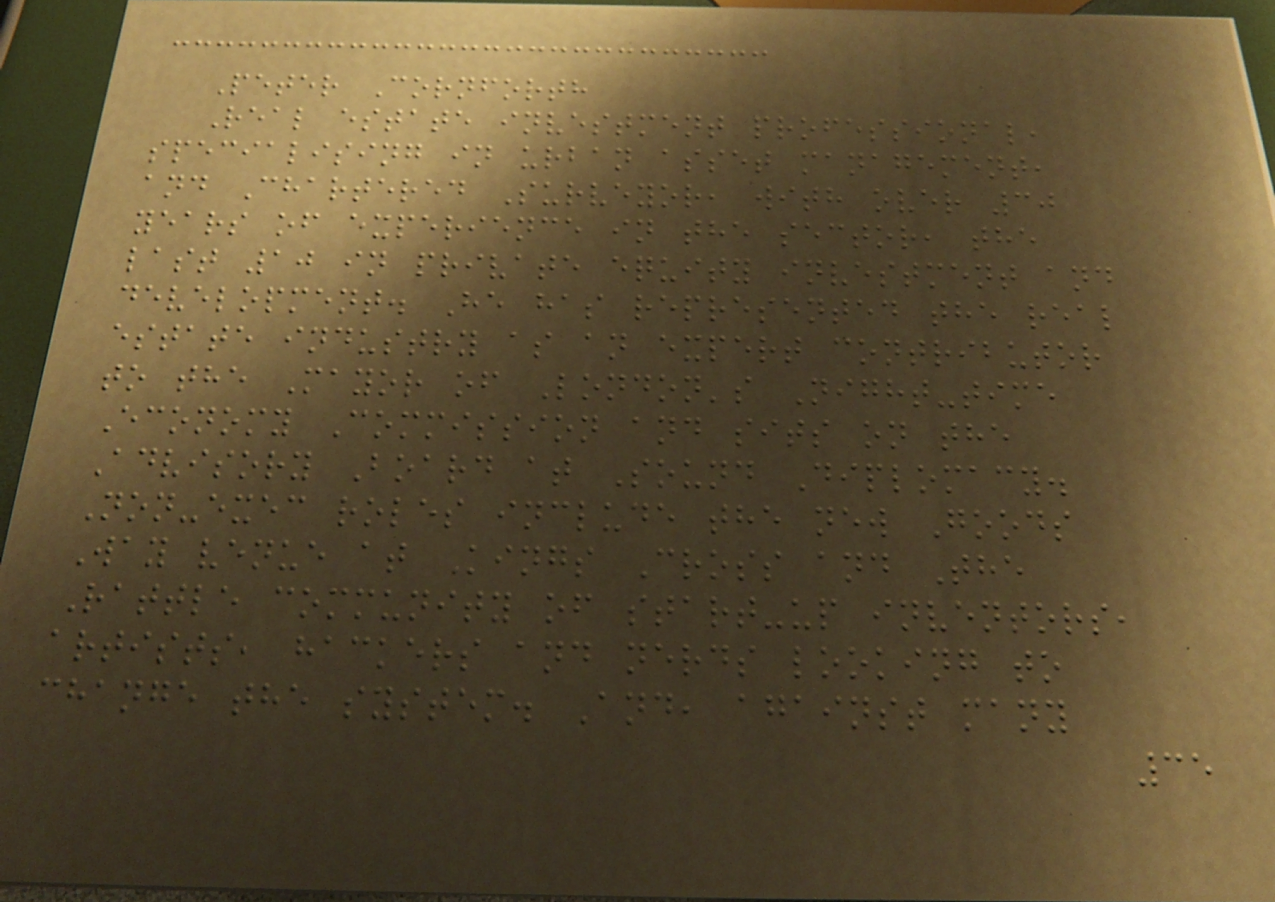Peter Cornforth
Real estate investment professional,
specialising in urban asset management,
and Chartered Surveyor, with over 30
years of experience in the sector, the
last 10 in private equity investment and
development. He has represented the real
estate industry as an expert contributor
to the Mayor of London's Night-time
Economy Commission and sits on the
Advisory Board at Sound Diplomacy.
Non-exec roles include the new Goods
Way venue at Kings Cross and The
Rattle community of start-up inventors,
artists, hackers and nerds looking to
change the system. And, against many
35
